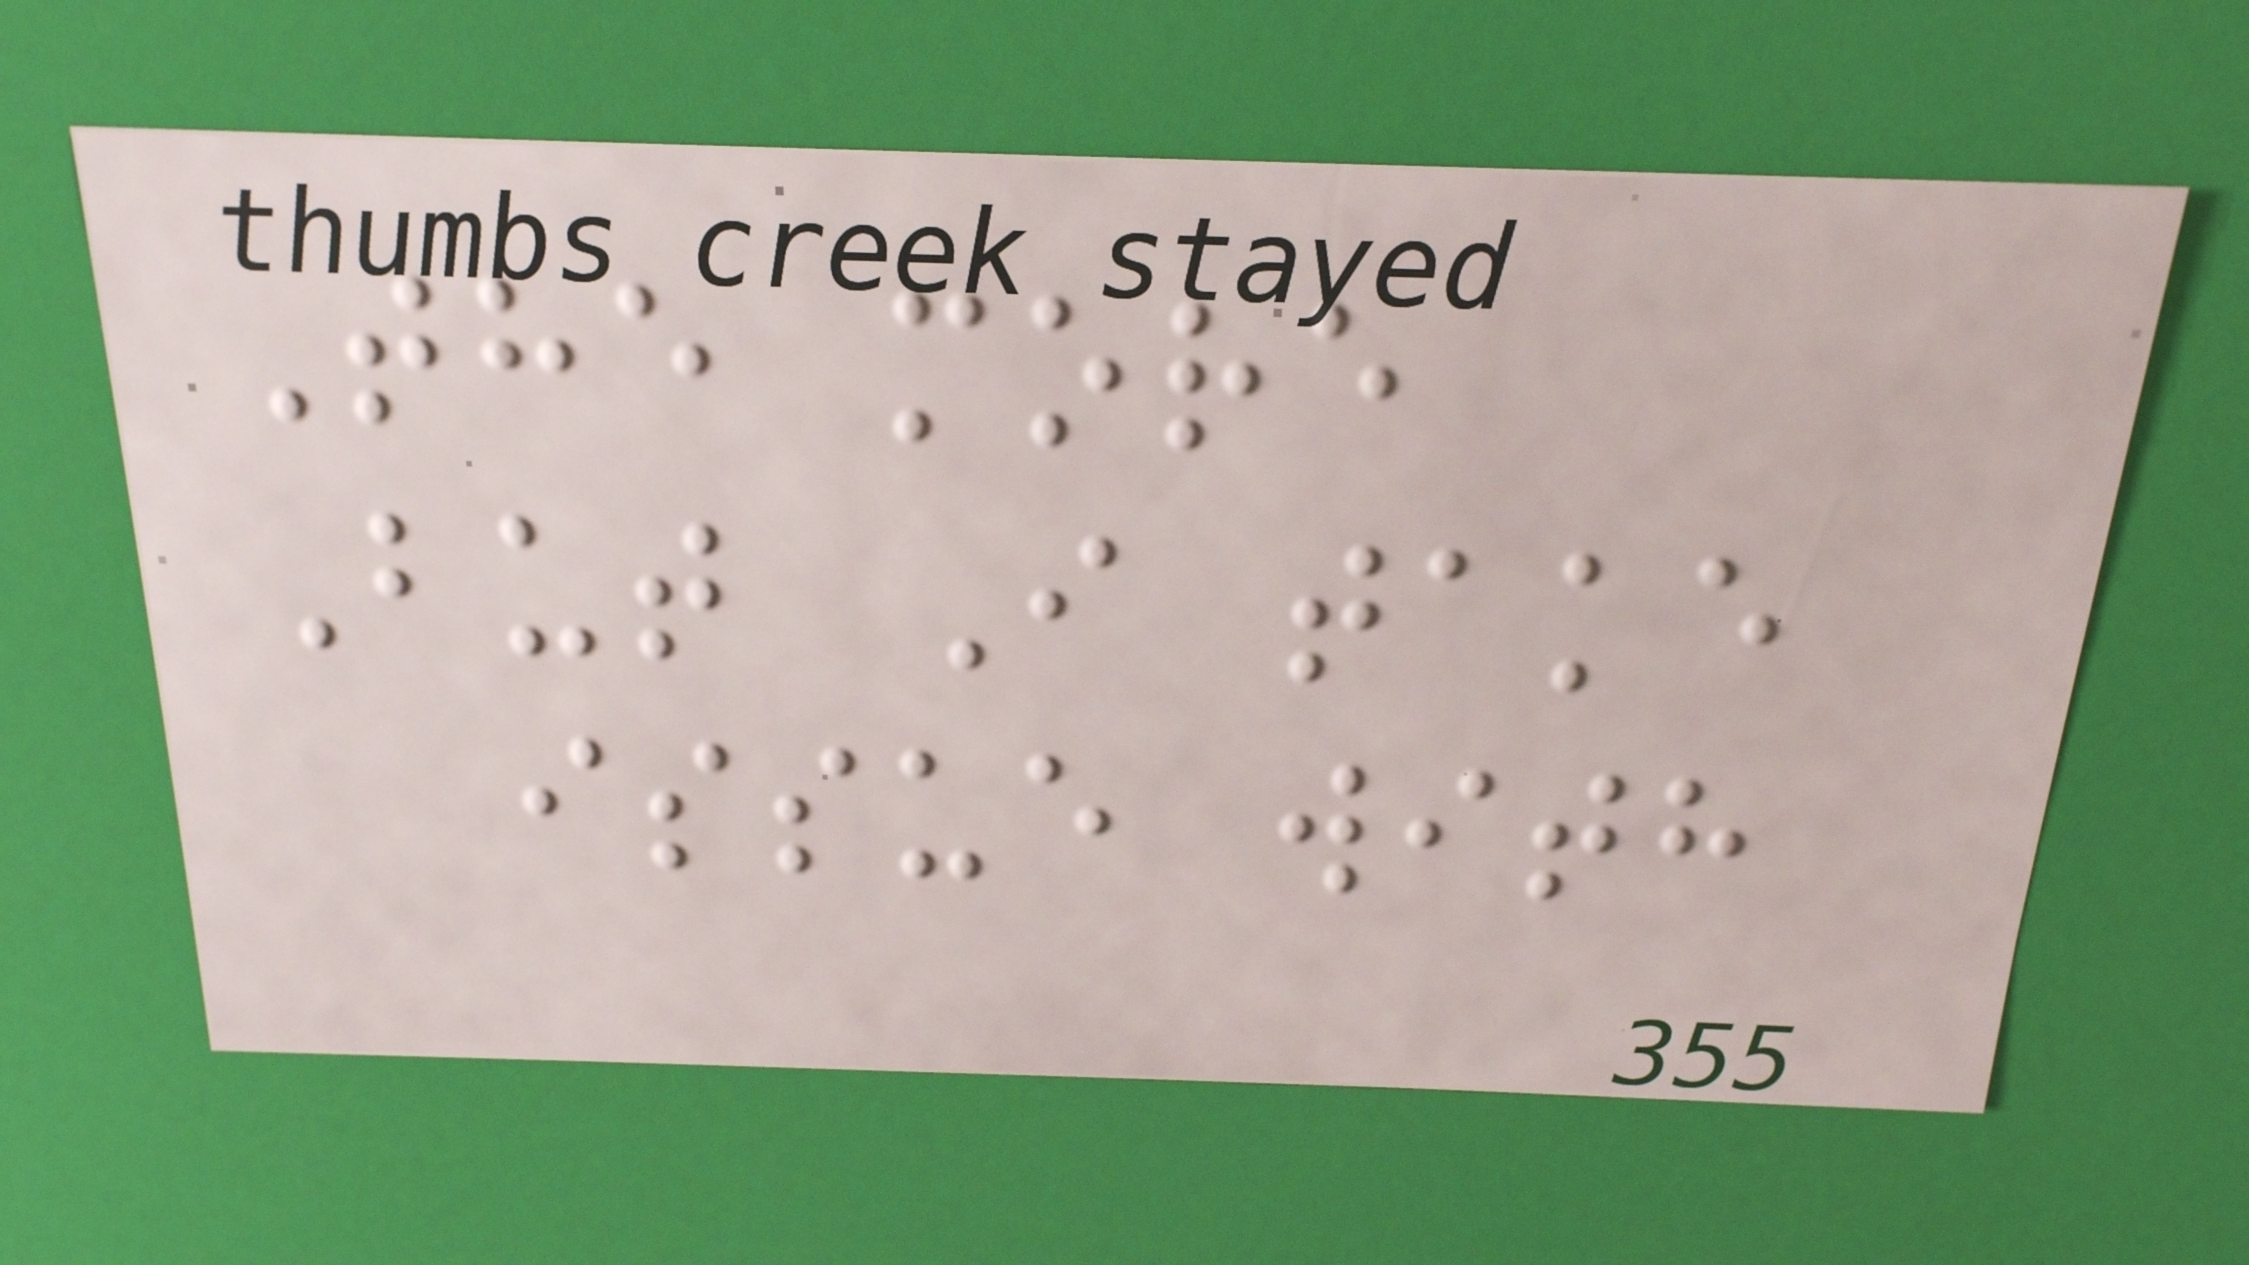The more
But I take
issue with
